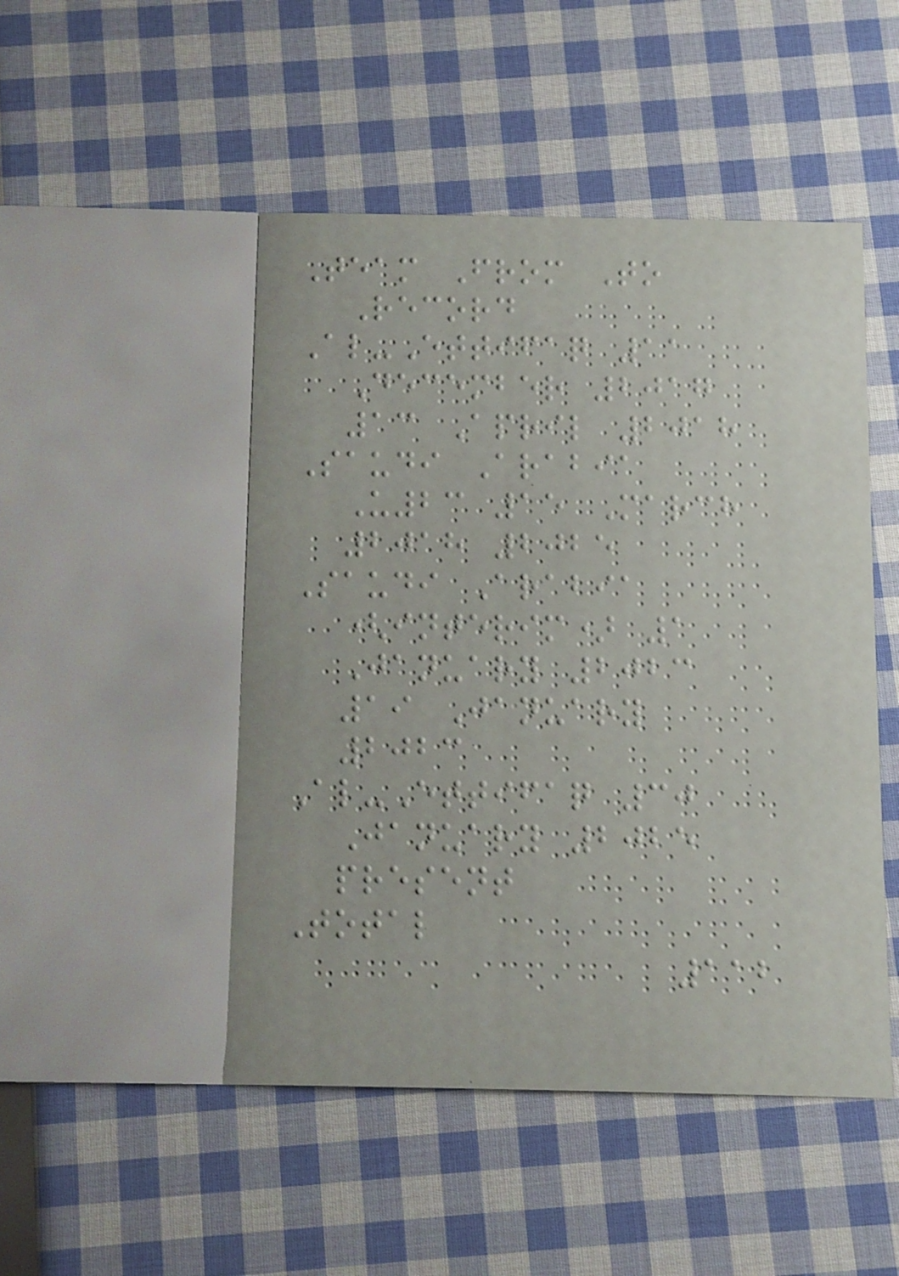Team From To
Record
Al-Ettifaq 11
December 2017
13 April 2018
Saudi Arabia
U23 15 March
2018 2025
Saudi Arabia
(interim) 1
January 2023
19 January
2023
Al-Ettifaq 30
January 2025
present
Total
112
